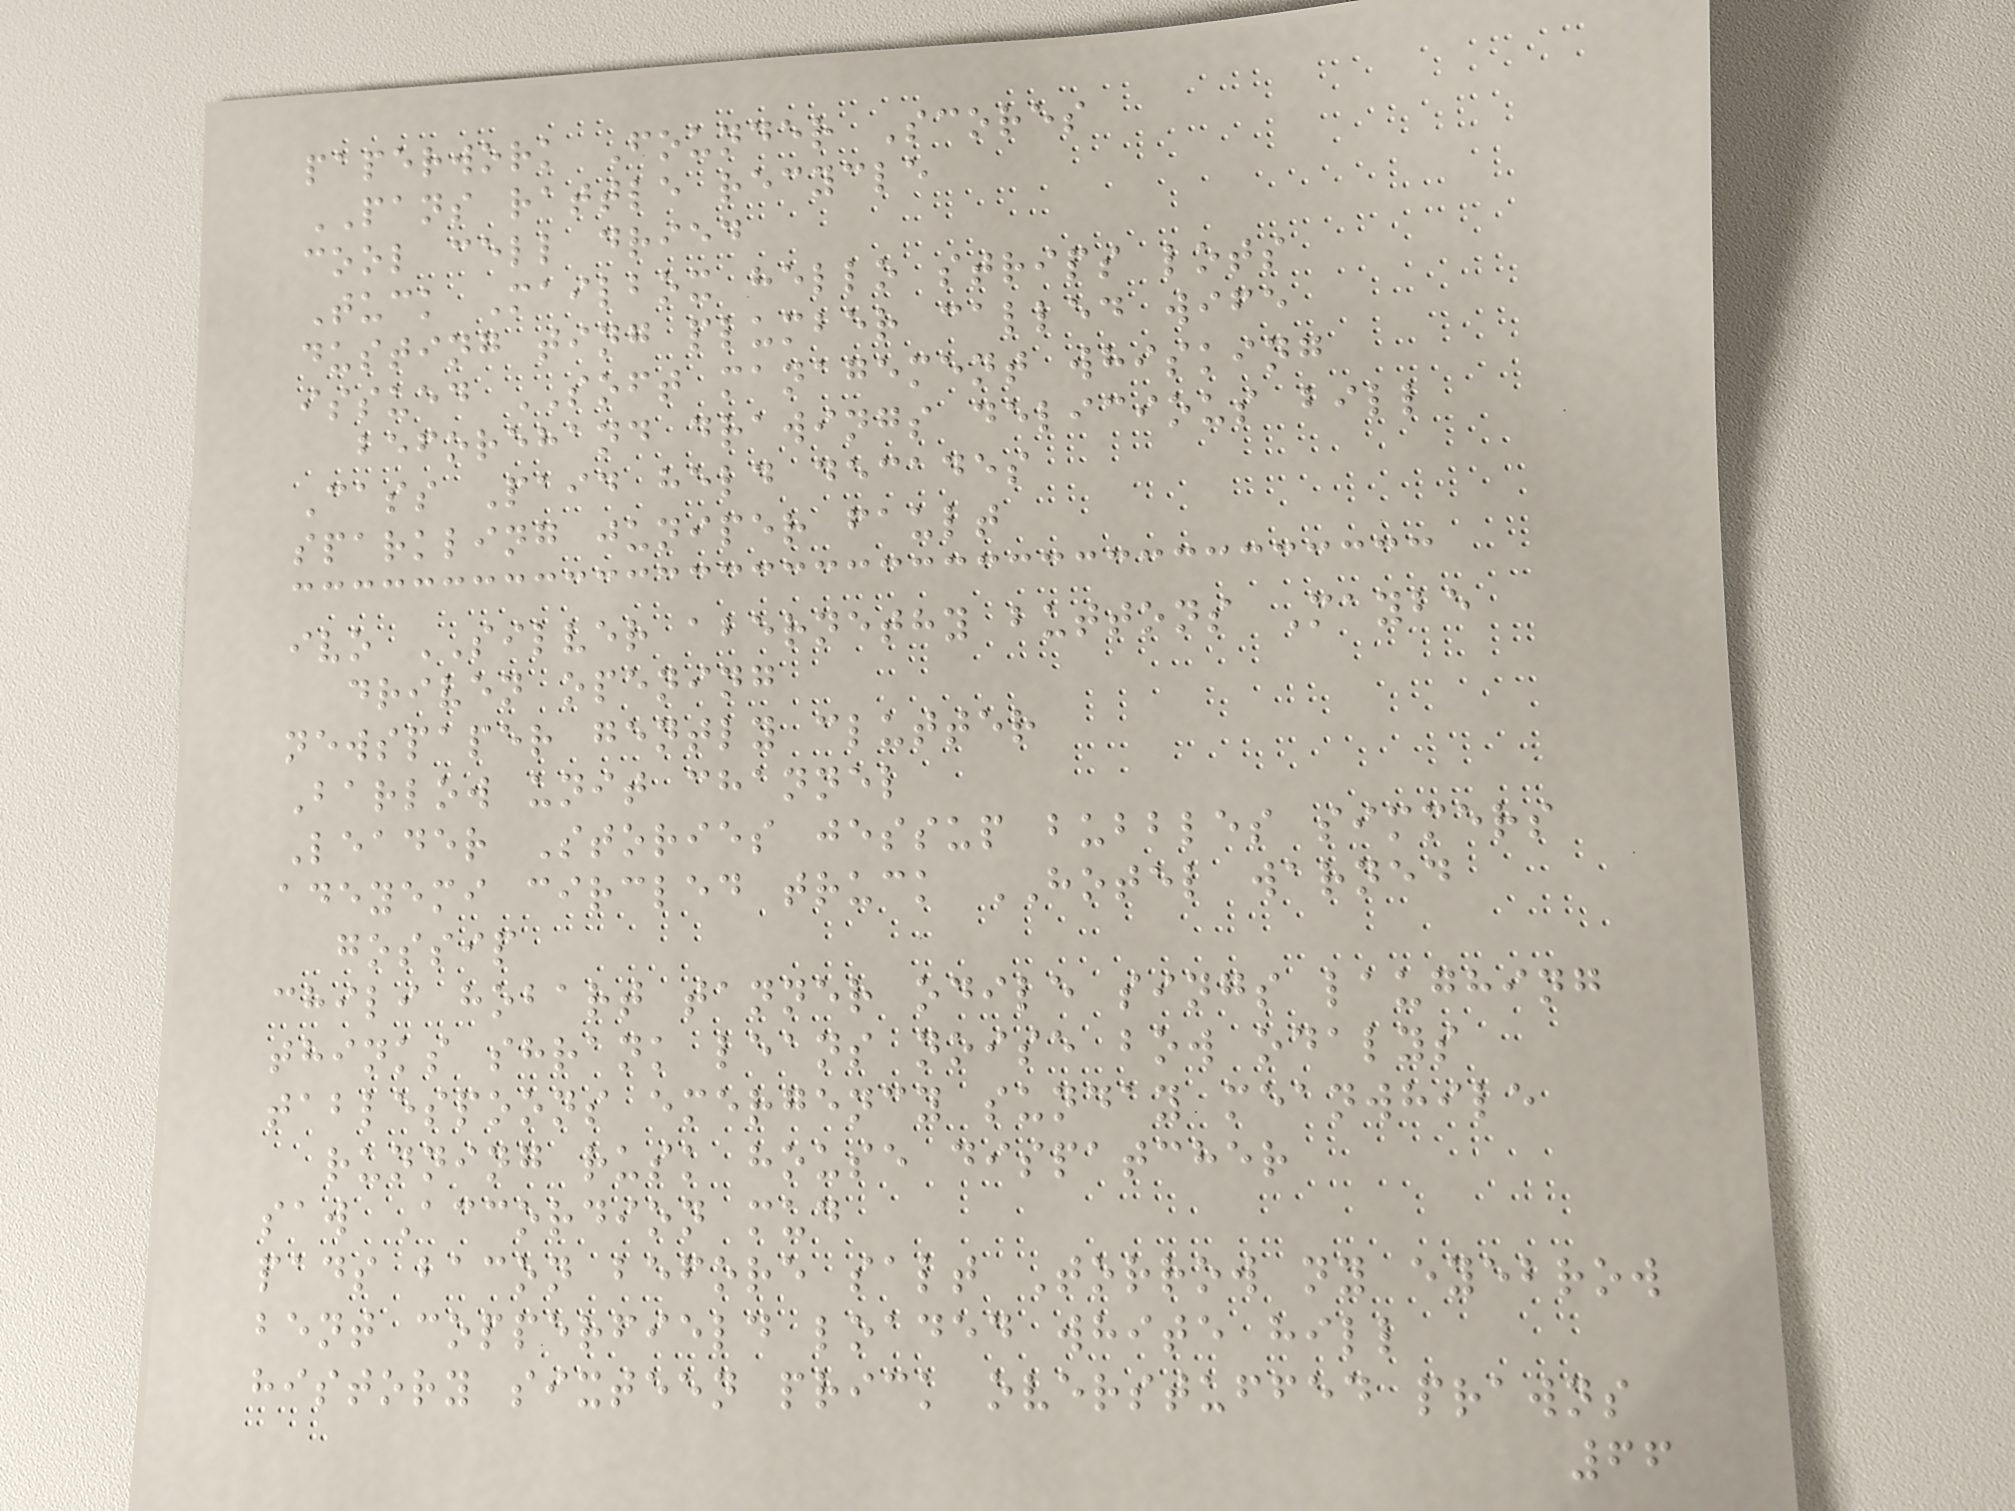paperwork Founder Scores
PANS rattle recycle
cool cell dried
Tuck Mailbox hello strips lots
dusting ting plumber called wife
issued SOFT management whisking
beforehand drawings delicious bill
Cass Paid held decades
sparkling juniper fault
ivo SILVER abernethy buttons Maybe
driven opening
newspaper gently clutter
Barlow unit channel
Leader Stories jessup bubbles simmers
adeyemi circled truck HOTEL warned
gossip
chili hobart tanner odile sings laughing
thinks shrank leans noise bow odalys
tablespoons emergency sunday meanwhile
running rusk house dispatcher
saw Accordion mud
pads bacon before salt Torrow ny eyebrow
bent copperfield loaded white hill
history sixteen prick overstuffed prawns
66
